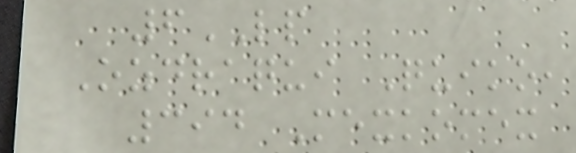6LP
Ozdraqui Quiko,
394 Mexkomex
